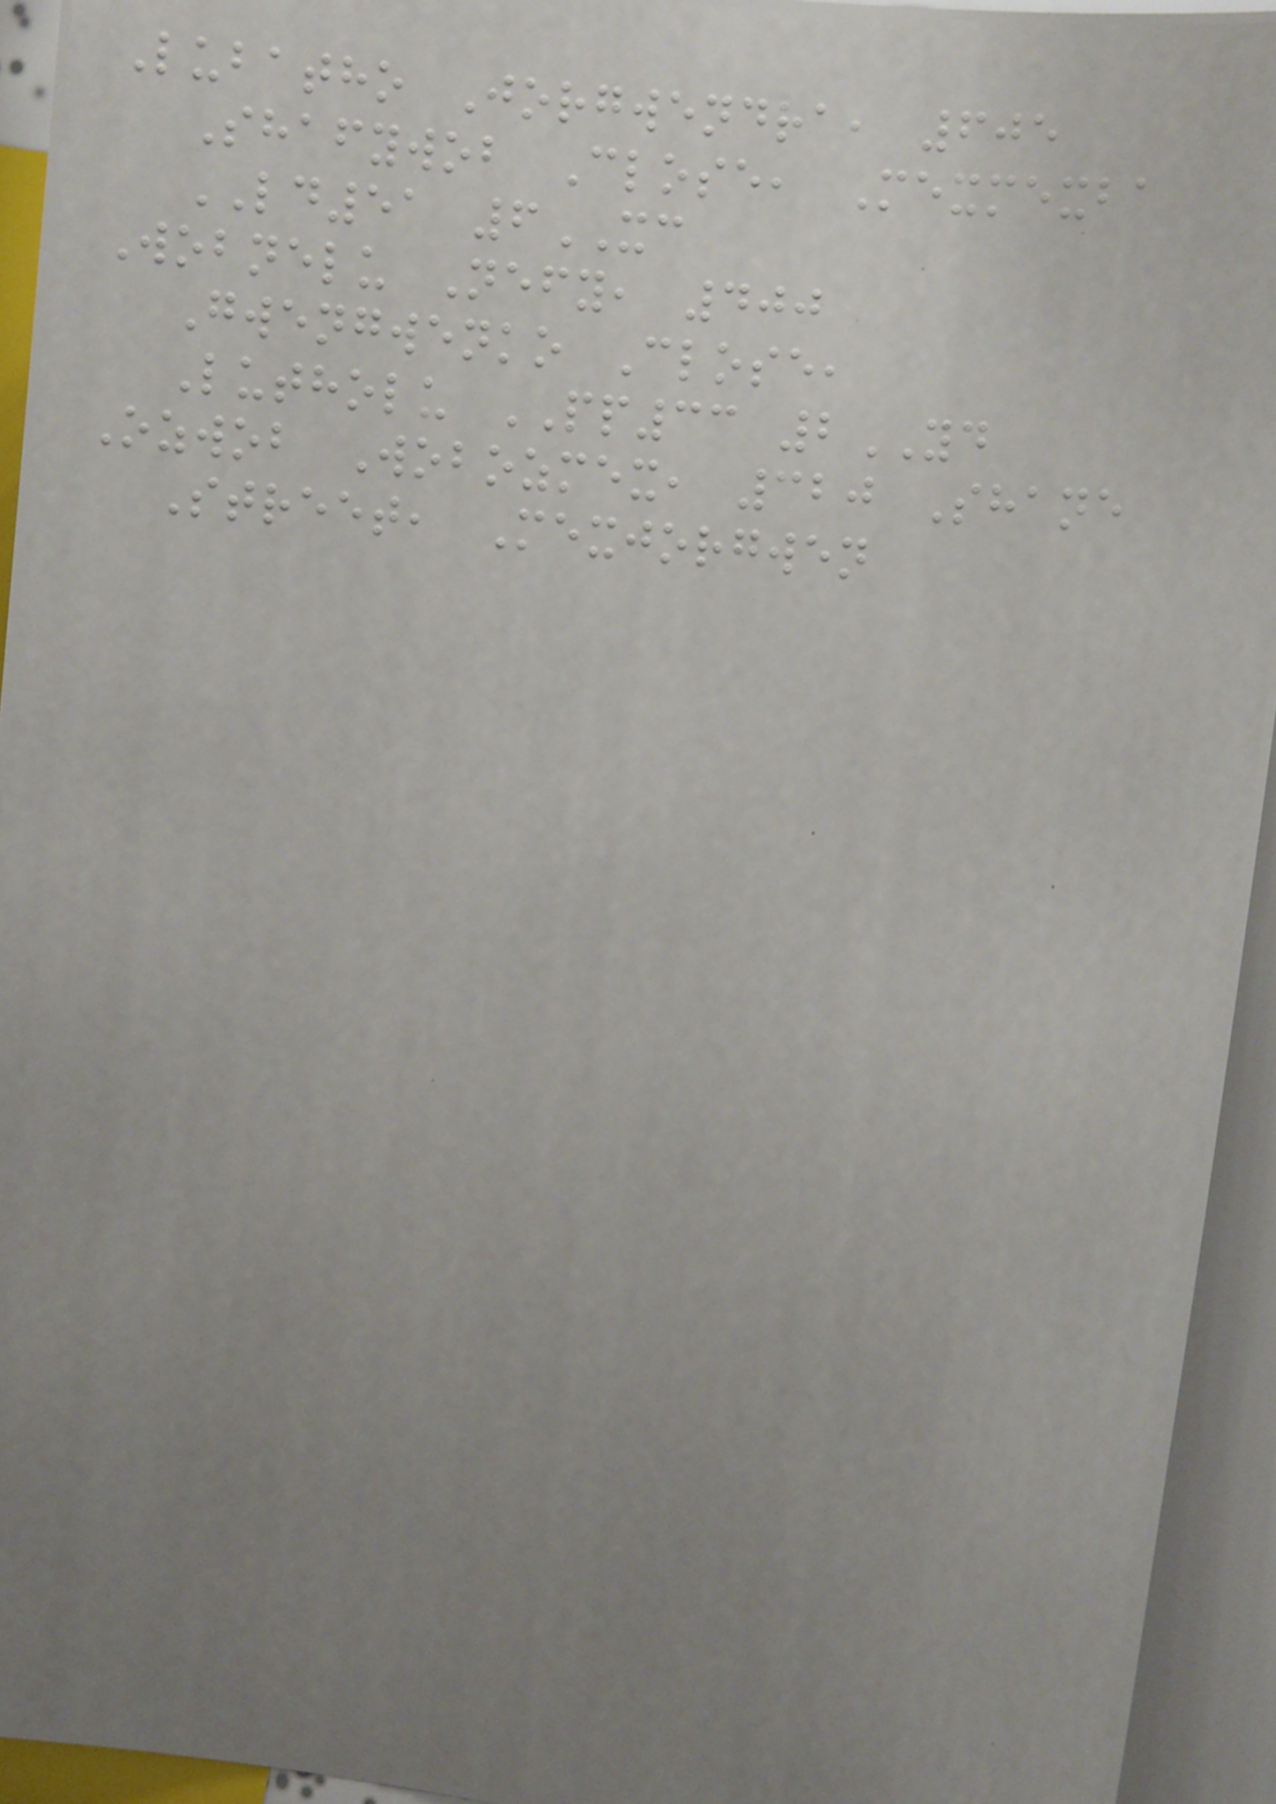Lubatho Jorgwendra, 605
Shafywob Close, Mexmexba
LD51 6XC
Wobnelu Nefy, 400
Gwengwenko Close,
Lutholu PP33 2YD
Ozwob Wobozmex, 320 Shane
Street, Mexjorgwen
